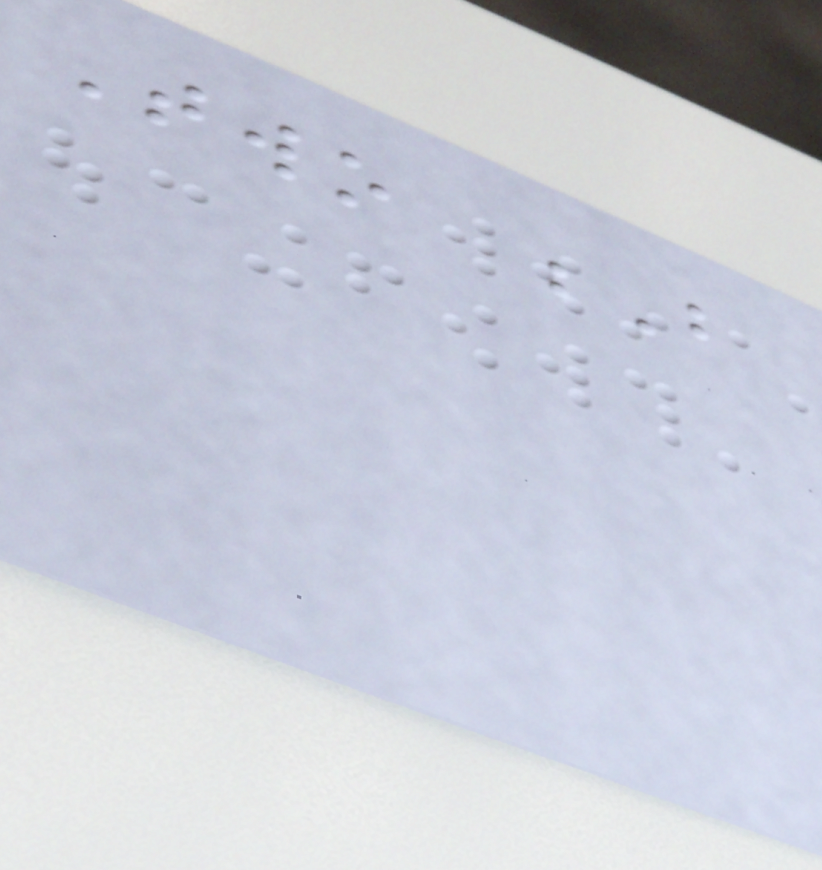Two B
